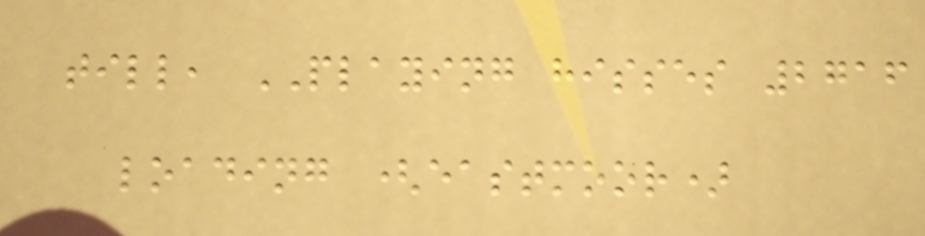till, PLAYING hisses 2716
loading (eastmoor)
